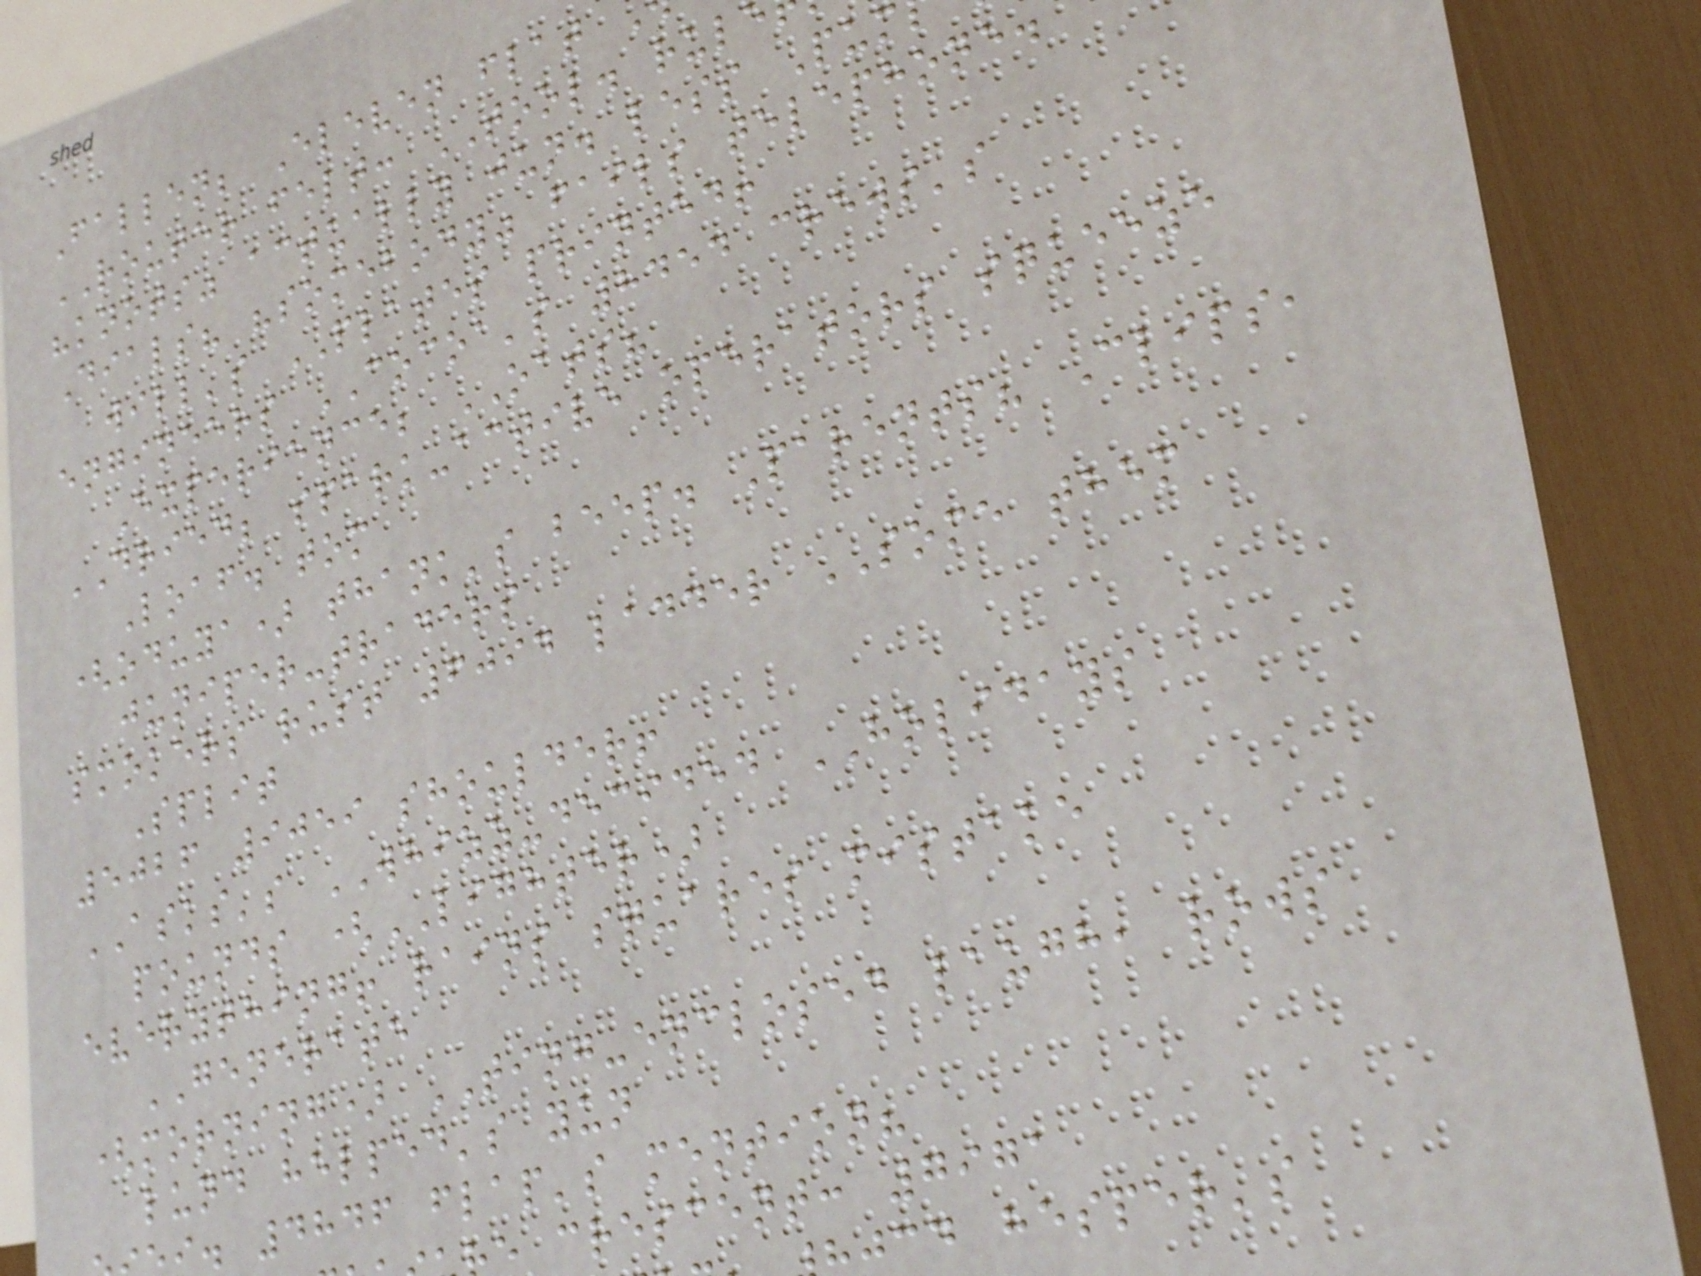Fallen; Eleven flat
ROUTER felt: TOOL. rul
"knots" actually jun. less Pum
Dials? "somebody" fails telephone.
will's PLATES printed!
engineers COCOA's 8454 crews's
Experience; OATS?
DRIED; spark-active operators squeeze
Loaf. tom
(oduya) thank's beep. Parents? Clips,
juniper-traders
smokers rust 6094 ladder SOME them
Split
5026 9059 shoulder!
ASKS's WHIZZ-decided HOLIDAYS
pounds (LIGHTER)
everything! rains squares mistake
GENERATE
(morning) TING-enclosed laugh, rows
lund helped's yun
i. 4846 flap's mention?
e crescent: 7971
jcd hesper's
